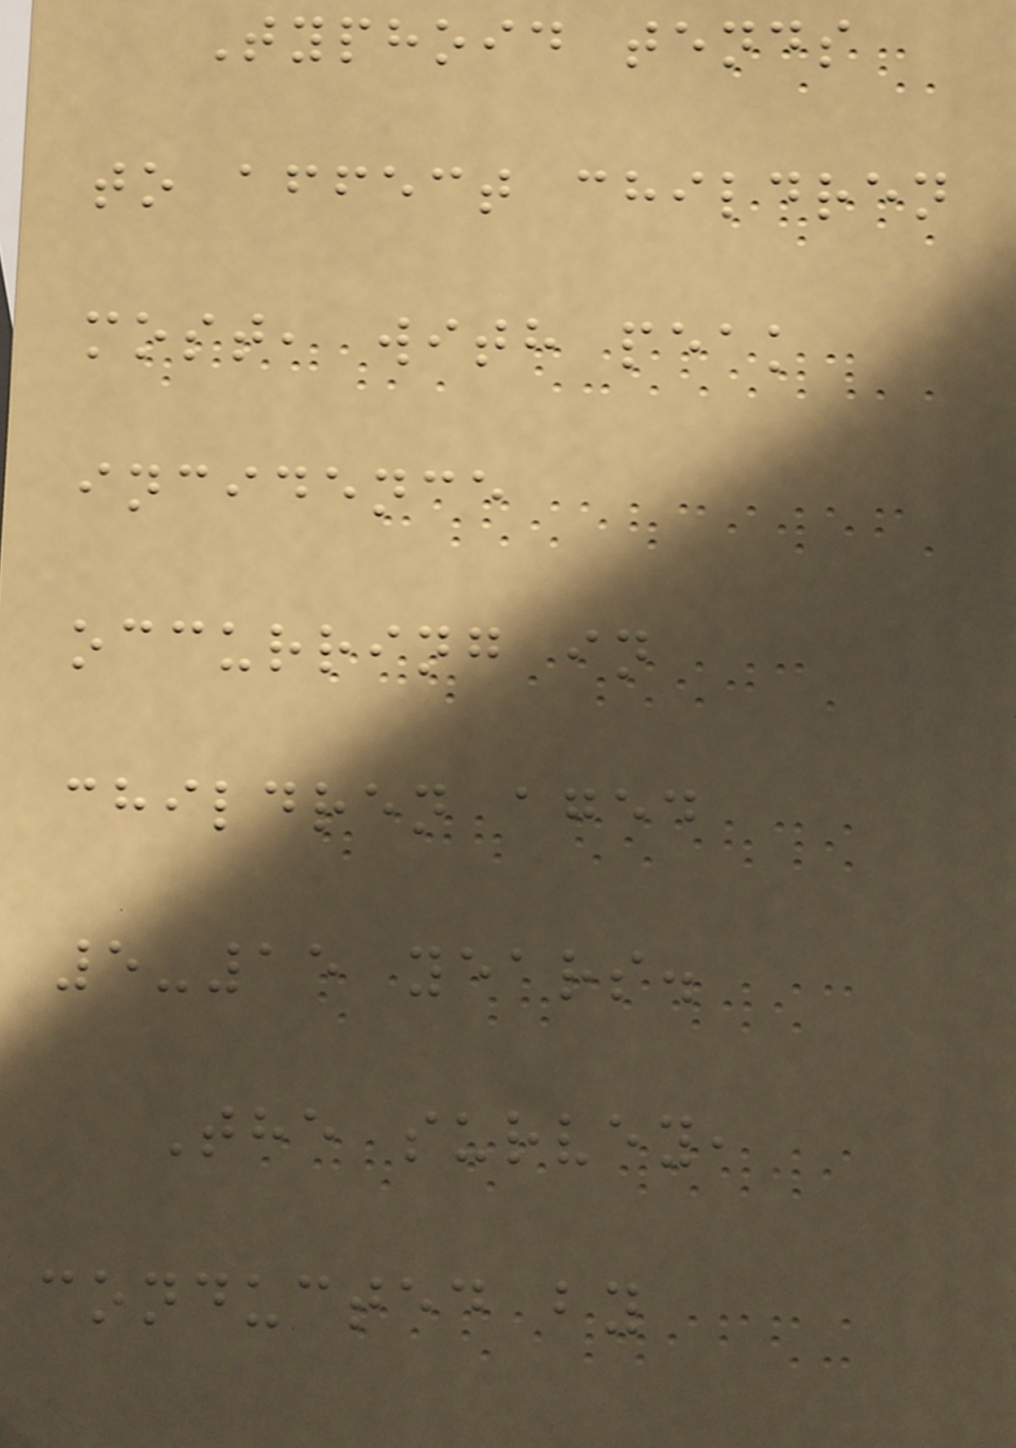Typhoid tends
to affect children
most, with peak
incidence
occurring in
children aged
5-15 years.
The survey,
conducted by
